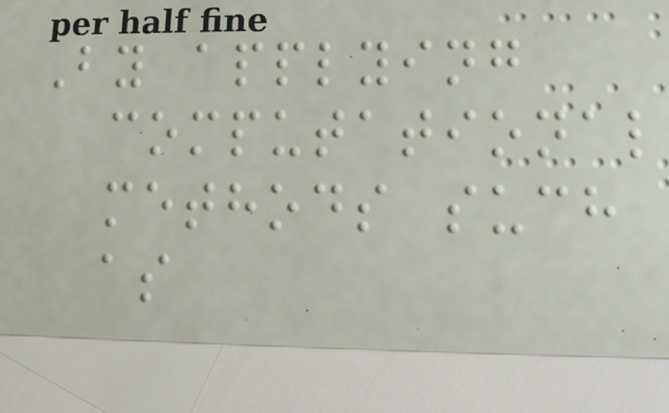By applying
computational
methods such
as
